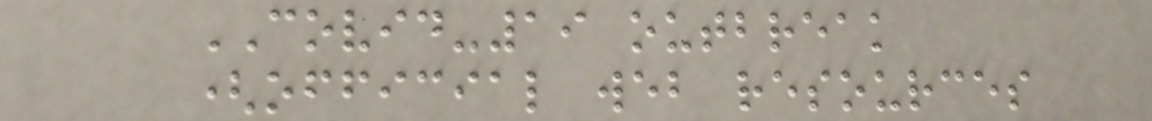COVID-19 outbreak
(official web resources
